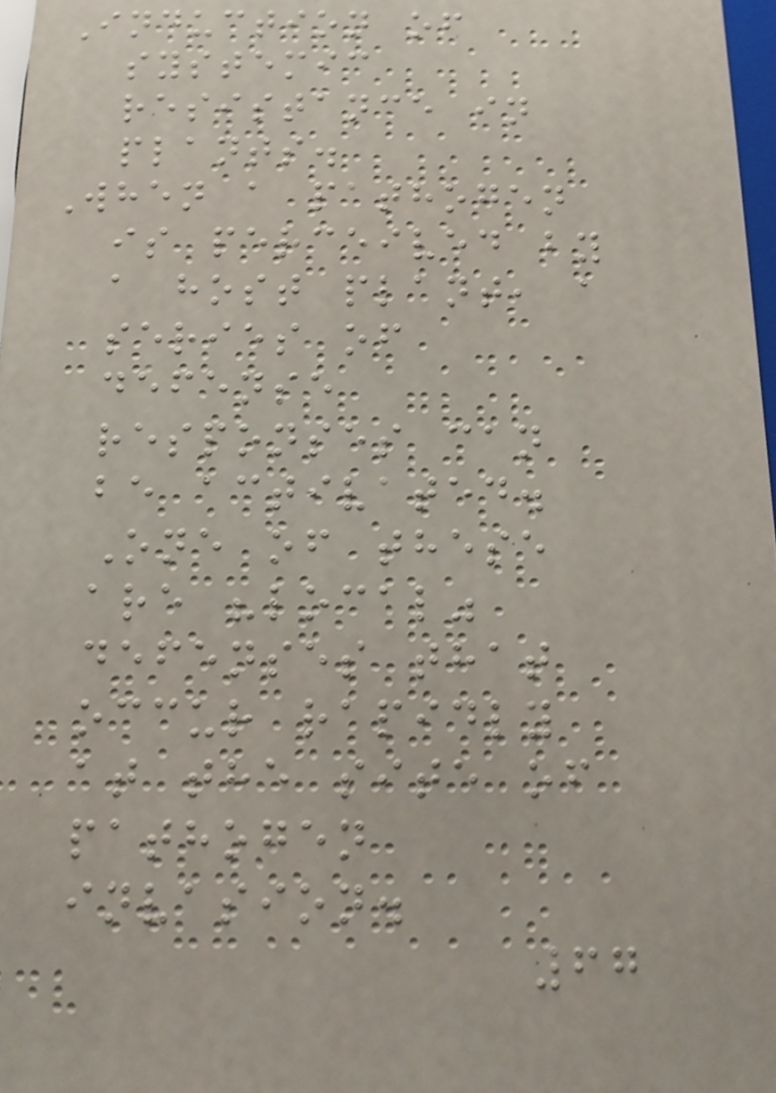Induction of
systemic
resistance in
plants.
When a pathogen
is perceived by
a host plant, a
series of
defense
responses can
be activated.
One of these
are "local"
defenses that
occur rapidly
at the site of
pathogen
invasion.
67
